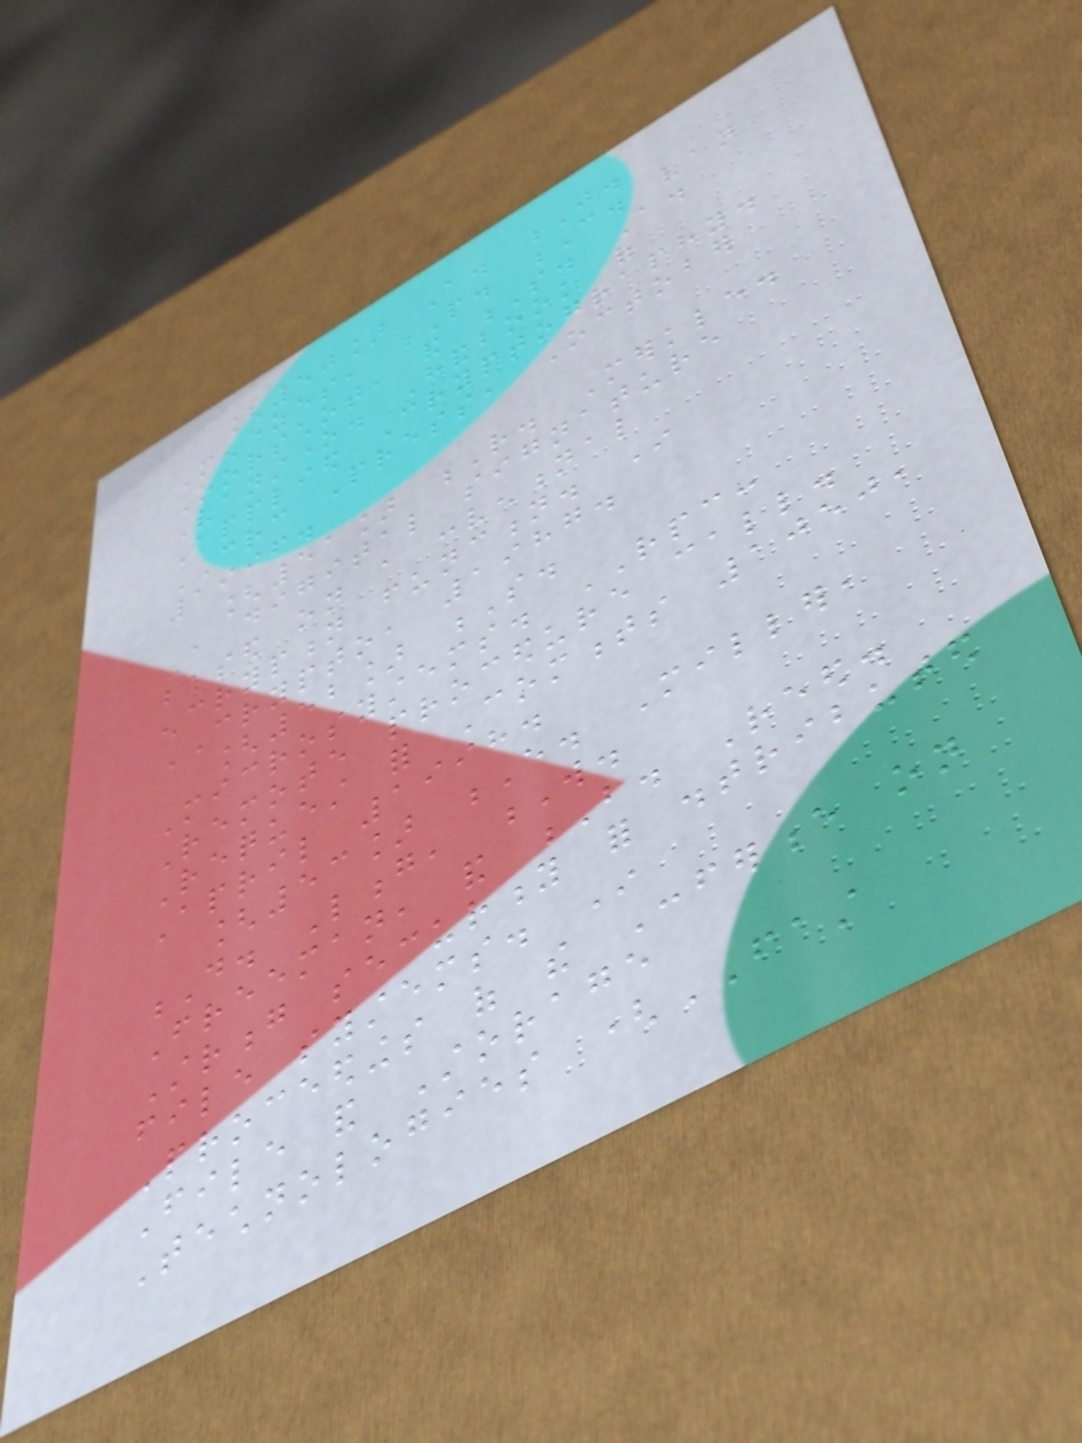[50] A. J.
Menezes, P. C. van
Oorschot, and S. A.
Vanstone. Handbook of
Applied Cryptography.
CRC Press, October
1996.
[51] R. Merkle.
A digital signature
based on a conventional
encryption function. In
CRYPTO, 1987.
[52] S.
Microsystems. RPC:
Remote procedure call.
Request for Comments 1050,
April 1998.
[53] E. Miller,
D. Long, W.
Freeman, and B. Reed.
Strong security for distributed
file systems. In
Proceedings of the Conference on
File and Storage
Technologies (FAST
